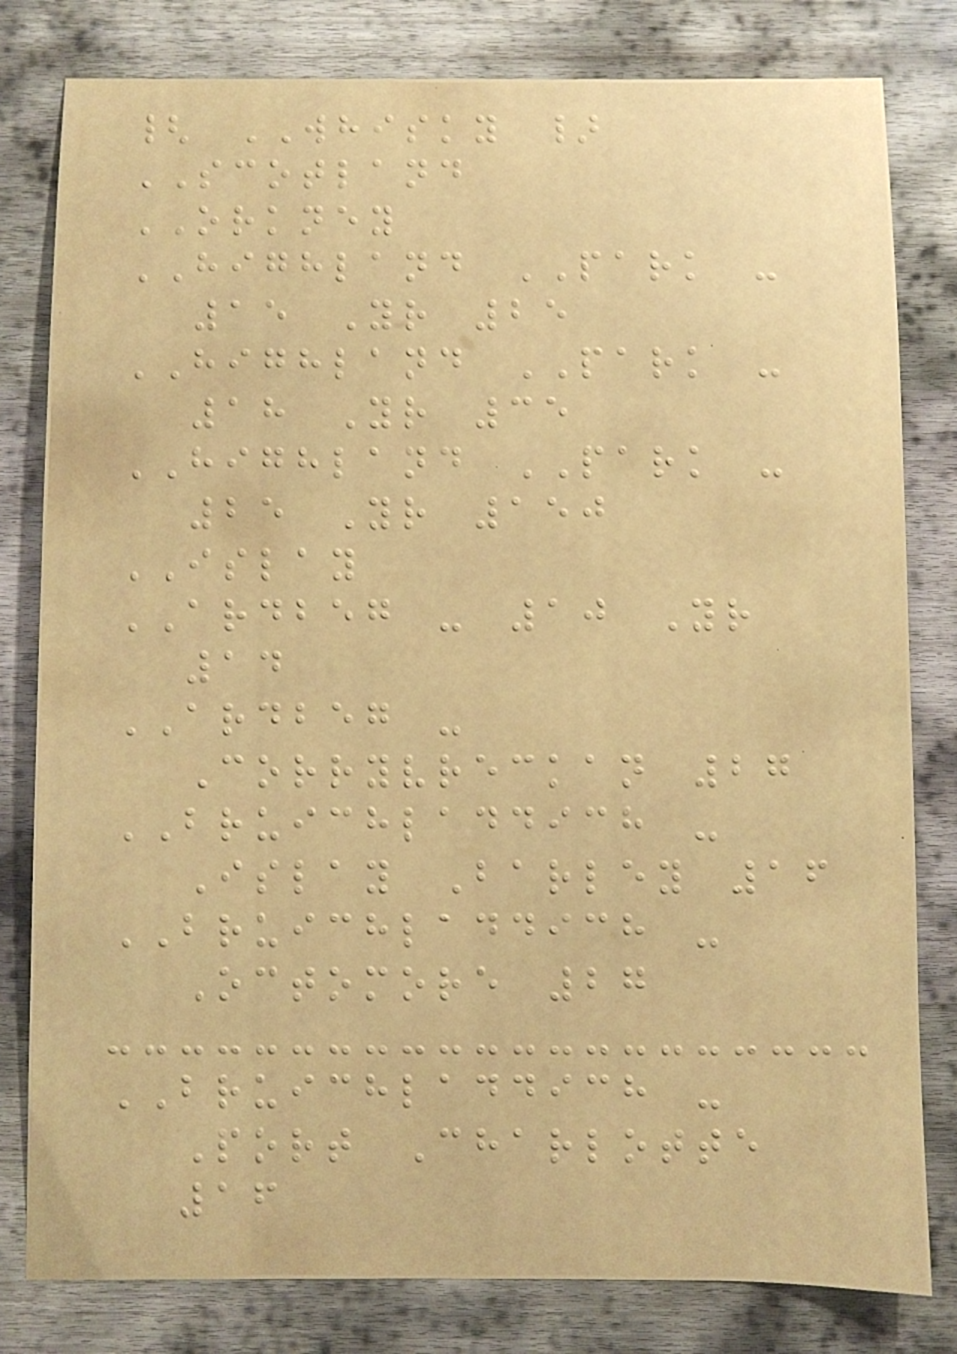{ WHISKY }
SCOTLAND
ORKNEY
HIGHLAND PARK -
15 Yr 25
HIGHLAND PARK -
18 Yr 35
HIGHLAND PARK -
25 Yr 150
ISLAY
ARDBEG - 10 Yr
14
ARDBEG -
Corryvreckan 27
BRUICHLADDICH -
Islay Barley 16
BRUICHLADDICH -
Octomore 27
BRUICHLADDICH -
Port Charlotte
16
